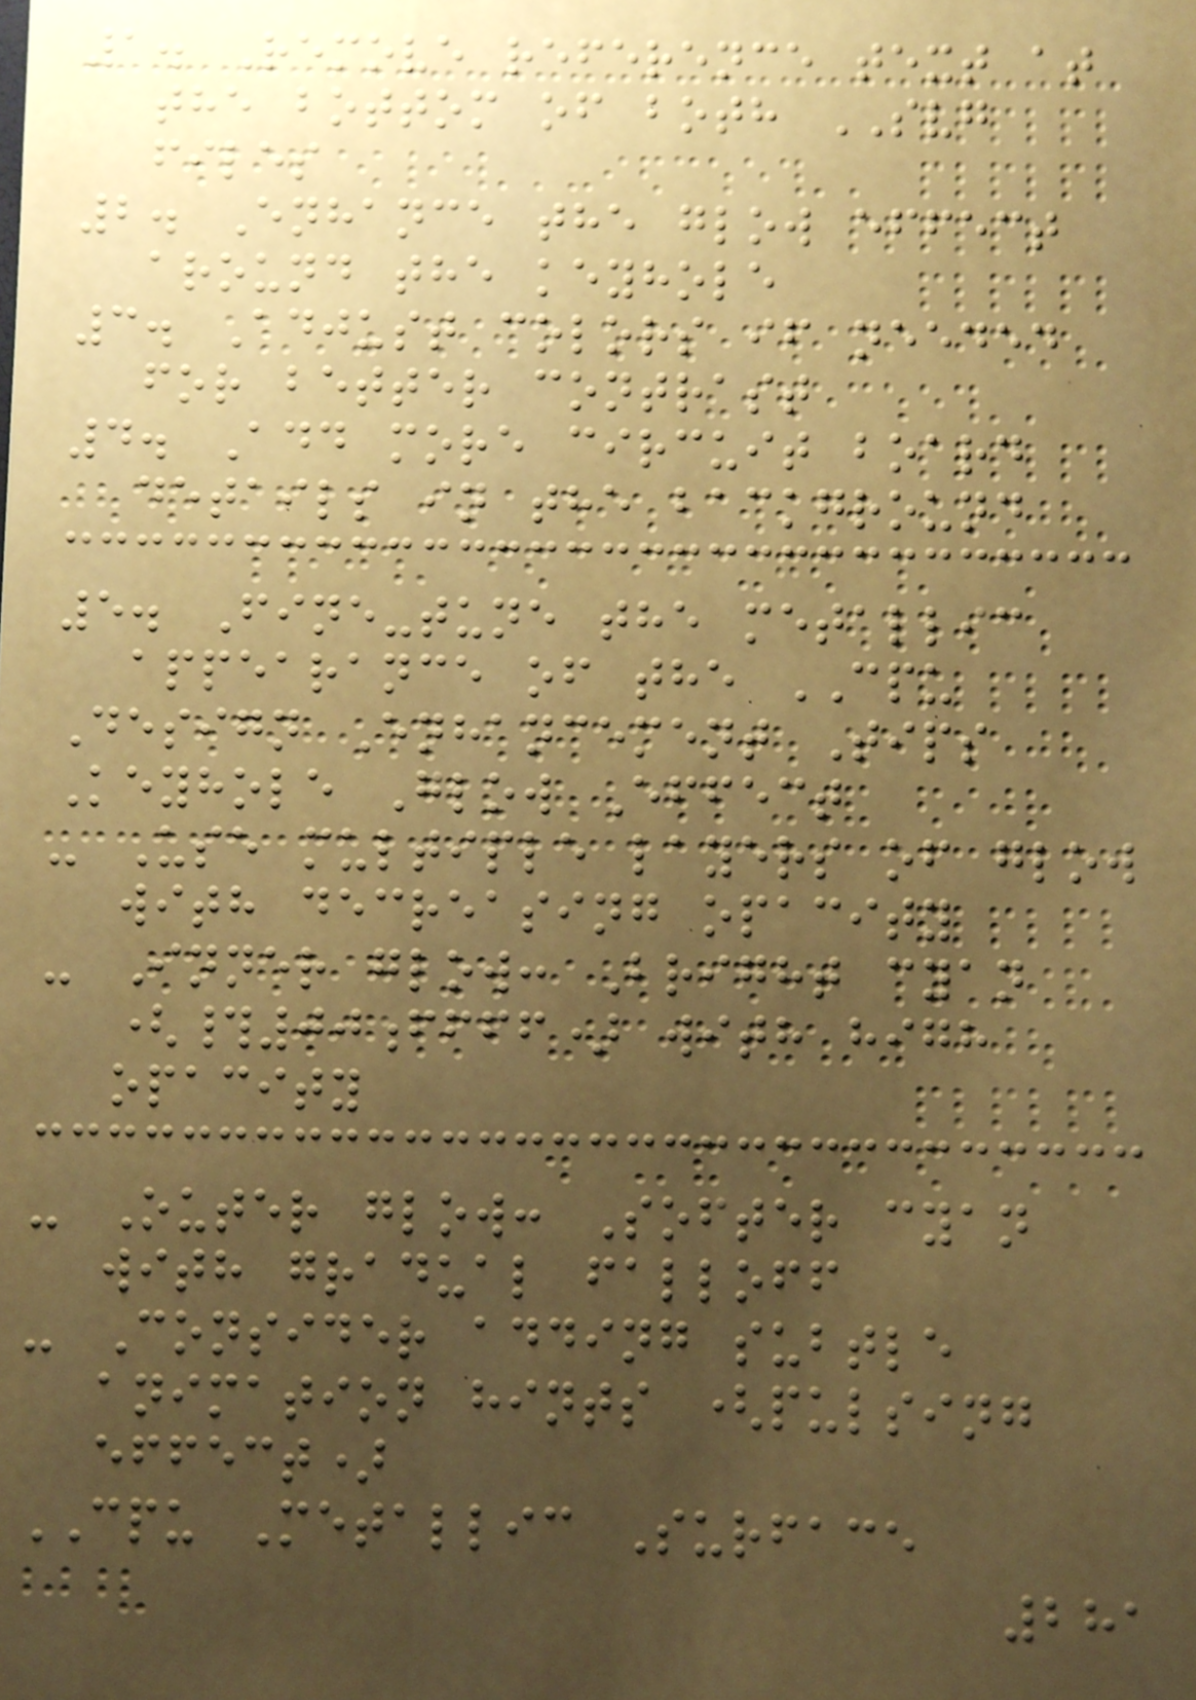1. Remove reference text at
the bottom of both SVG
files
2. Enhance the glow effect
around the keyhole
3. Adjust colors if needed
for better contrast
4. Add more circuit board
details in the background
5. Fine-tune the metallic
appearance of the CPU
Design Enhancement Tips
Keyhole Glow Effect
- Use multiple layers of glow
with decreasing opacity
- Inner glow: Bright cyan
(#00ffff) with high
opacity
- Outer glow: Softer cyan
with gradual falloff
- Consider adding subtle
animation hints (pulsing
effect)
CPU Metallic Surface
281
